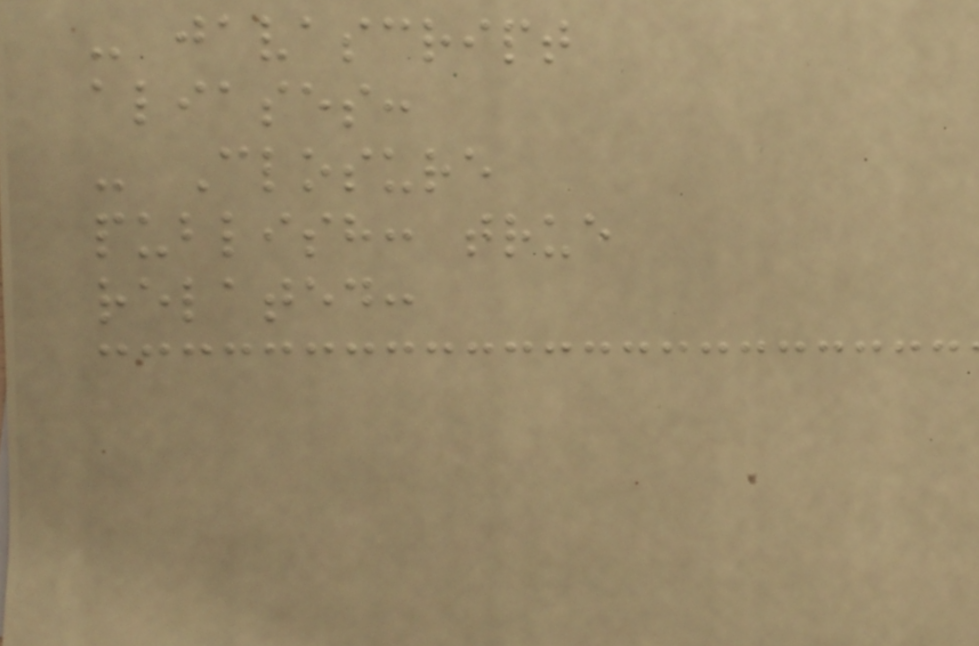- javascript
aliases:
- Closure
publish: true
related:
